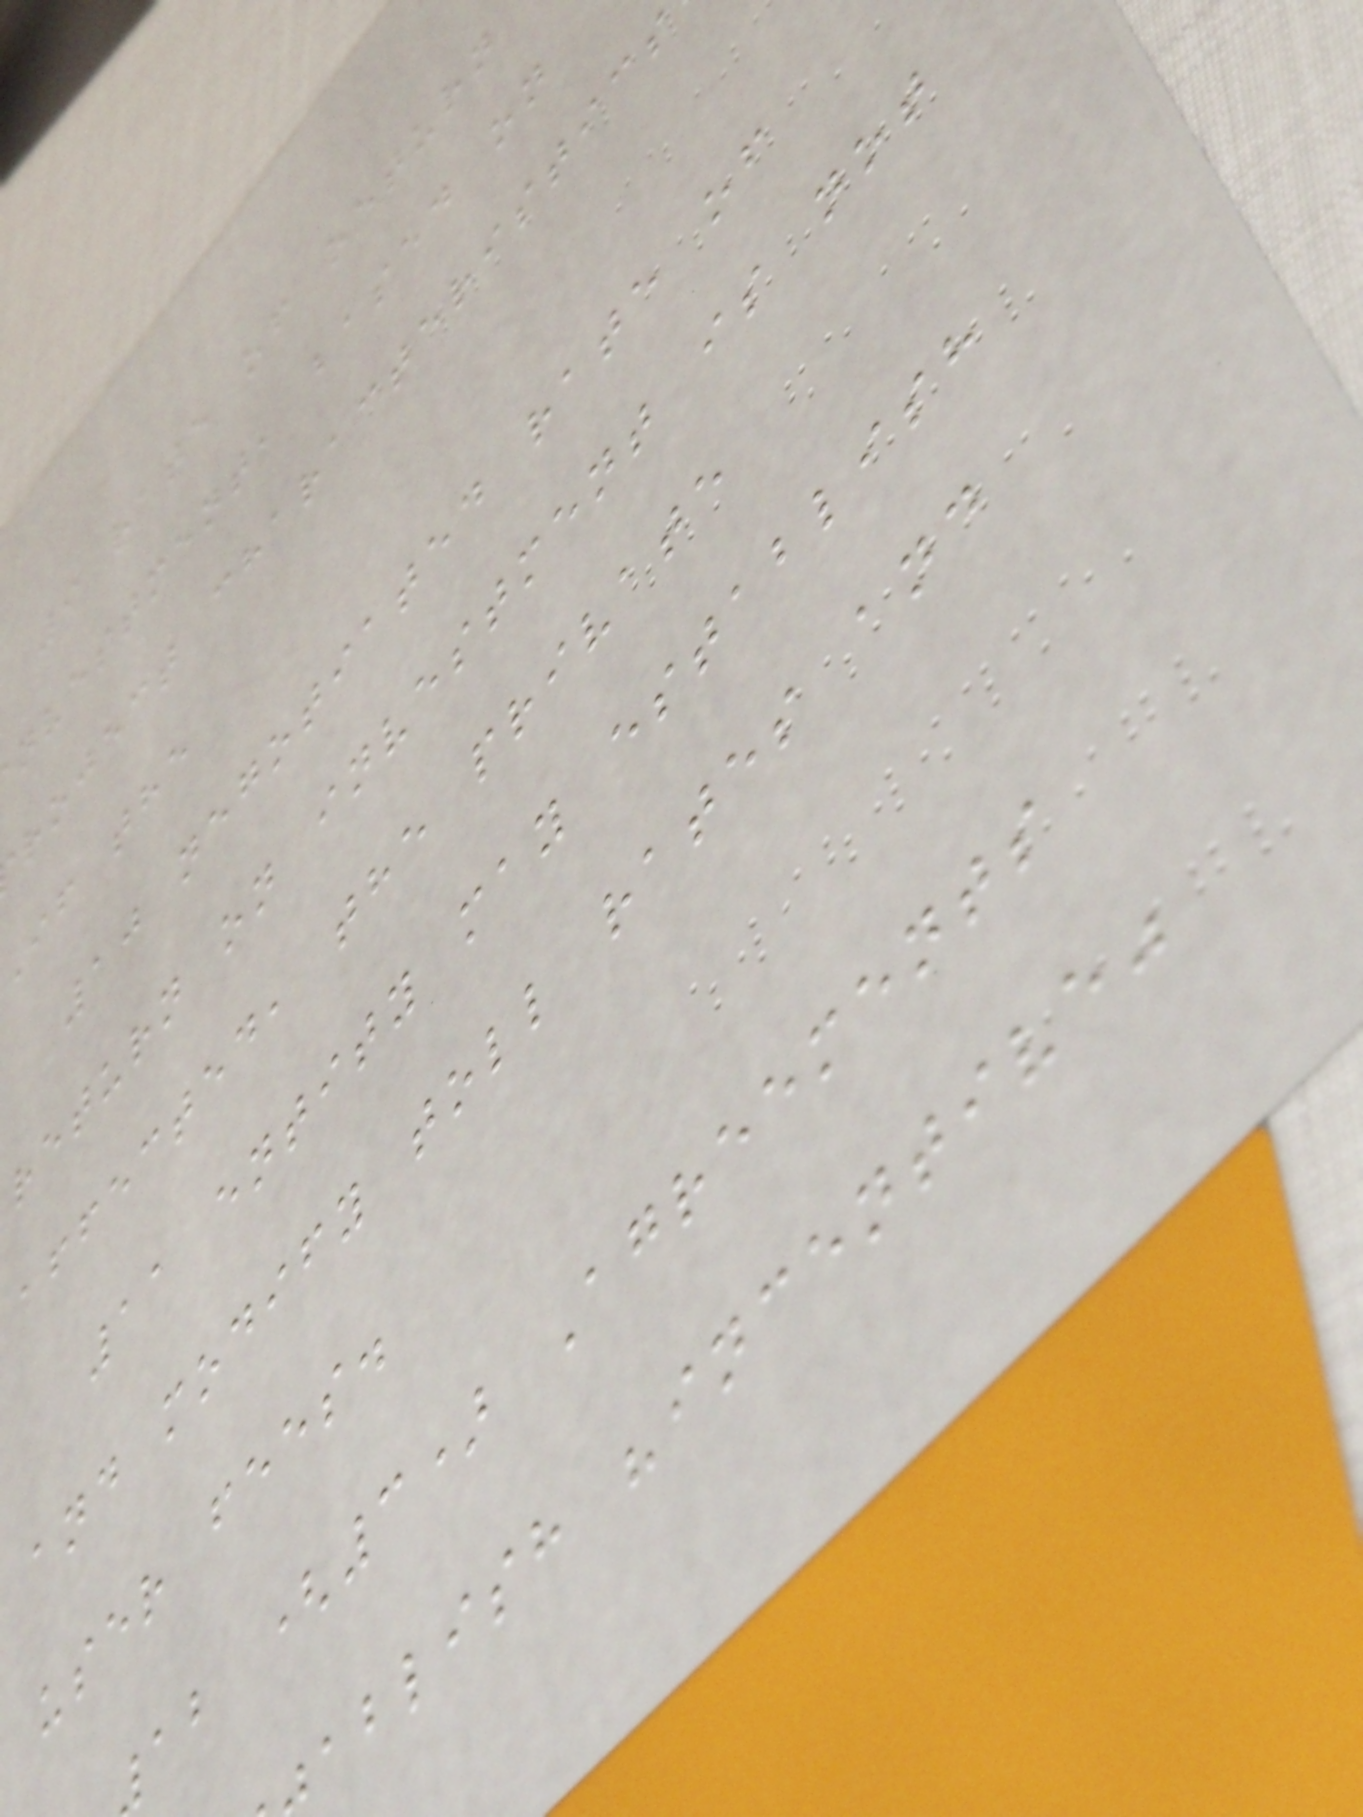9 rate of return
nvestment, based on
roject characteristics
If the
10 negotiated rate of
return on investment is not
affected, the private
11 entity may establish
and modify toll rates and
user fees.
ab (3) Agreements
ablish "incentive"
